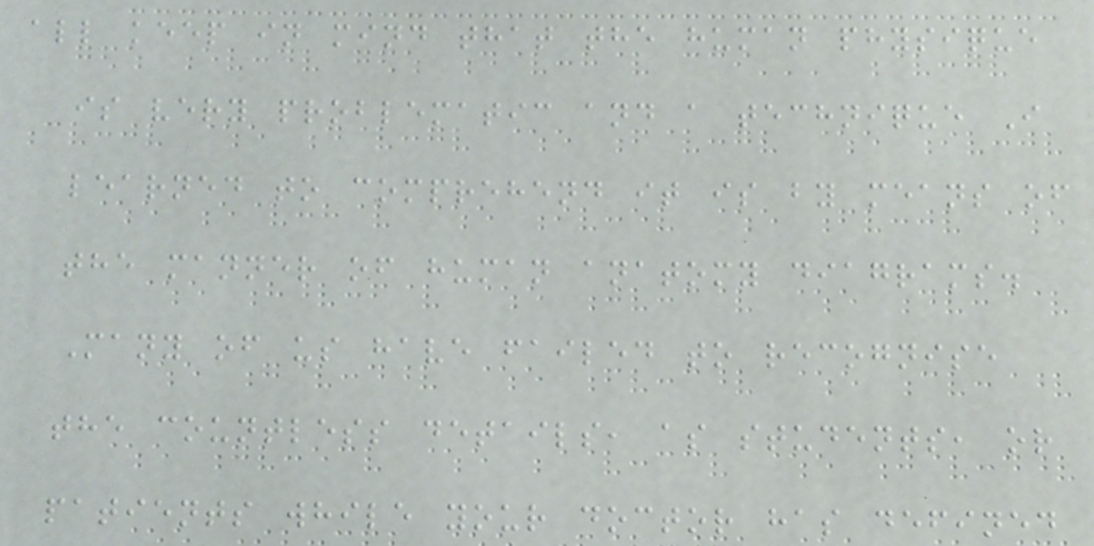all keep in mind that the human physique
is very problematic and a technique I
learned to comprehend it is by means of
the manner of human anatomy diagrams.
Many of us have failed to recognise
the countless details, as students, or
patients while your doctor has defined
